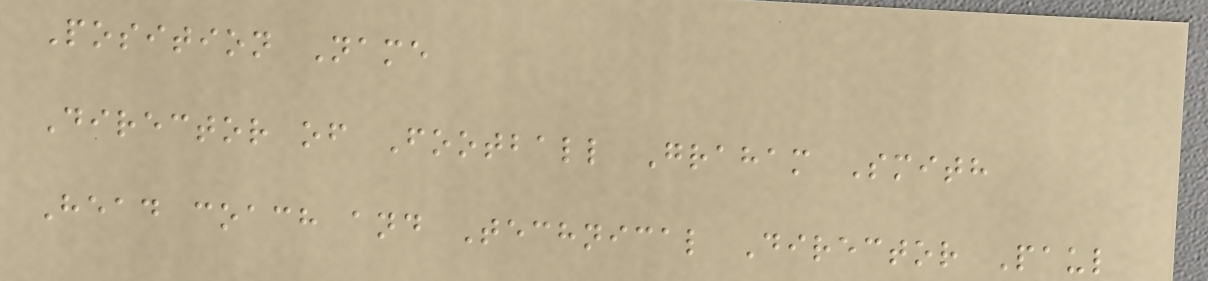Position Name
Director of Football Graham Smith
Head coach and Technical Director Paul
